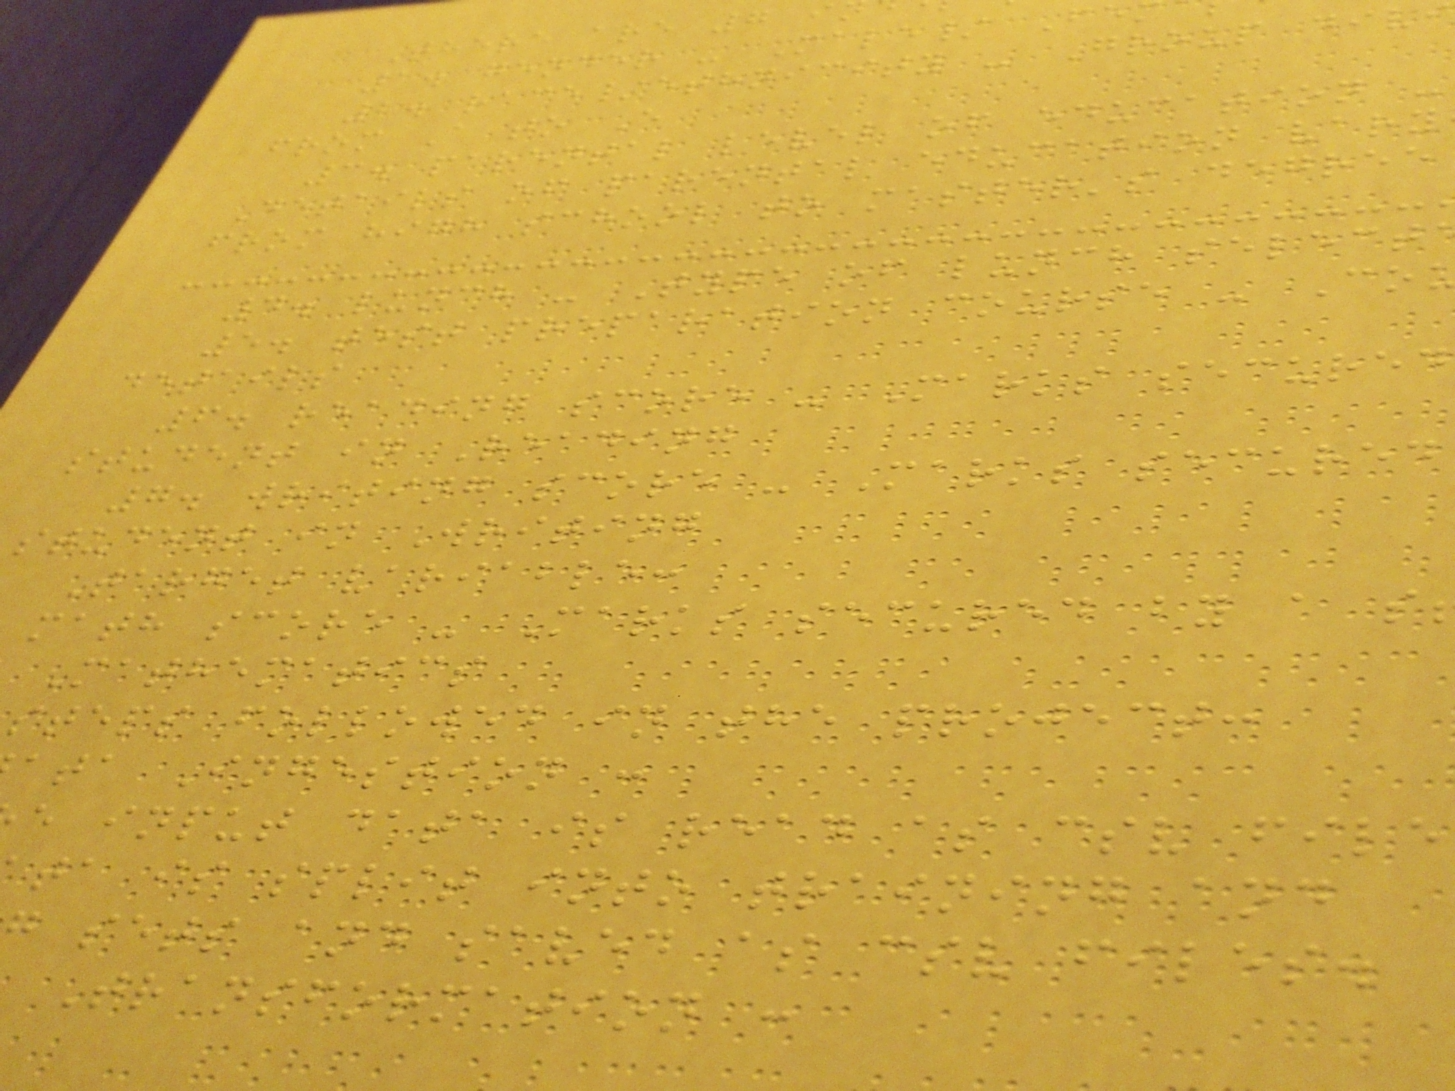There are 7 i
1. gender - Male/ Fe
2. race/ethnicity - Group div
from A to E
3. parental level of education -
Details of parental education vary
from high school to master's degree
4. lunch - Type of lunch select
5. test preparation course - Co
details
6. reading score - Marks secured
student in Reading
7. writing score - Marks secured
student in Writing
Target variable:
math score - Marks secured by a s
Mathematics
steps followed in the project:
ata Ingestion :
e input data is read as csv file
ta is split into training and
sets and saved as csv files.
Transformation :
